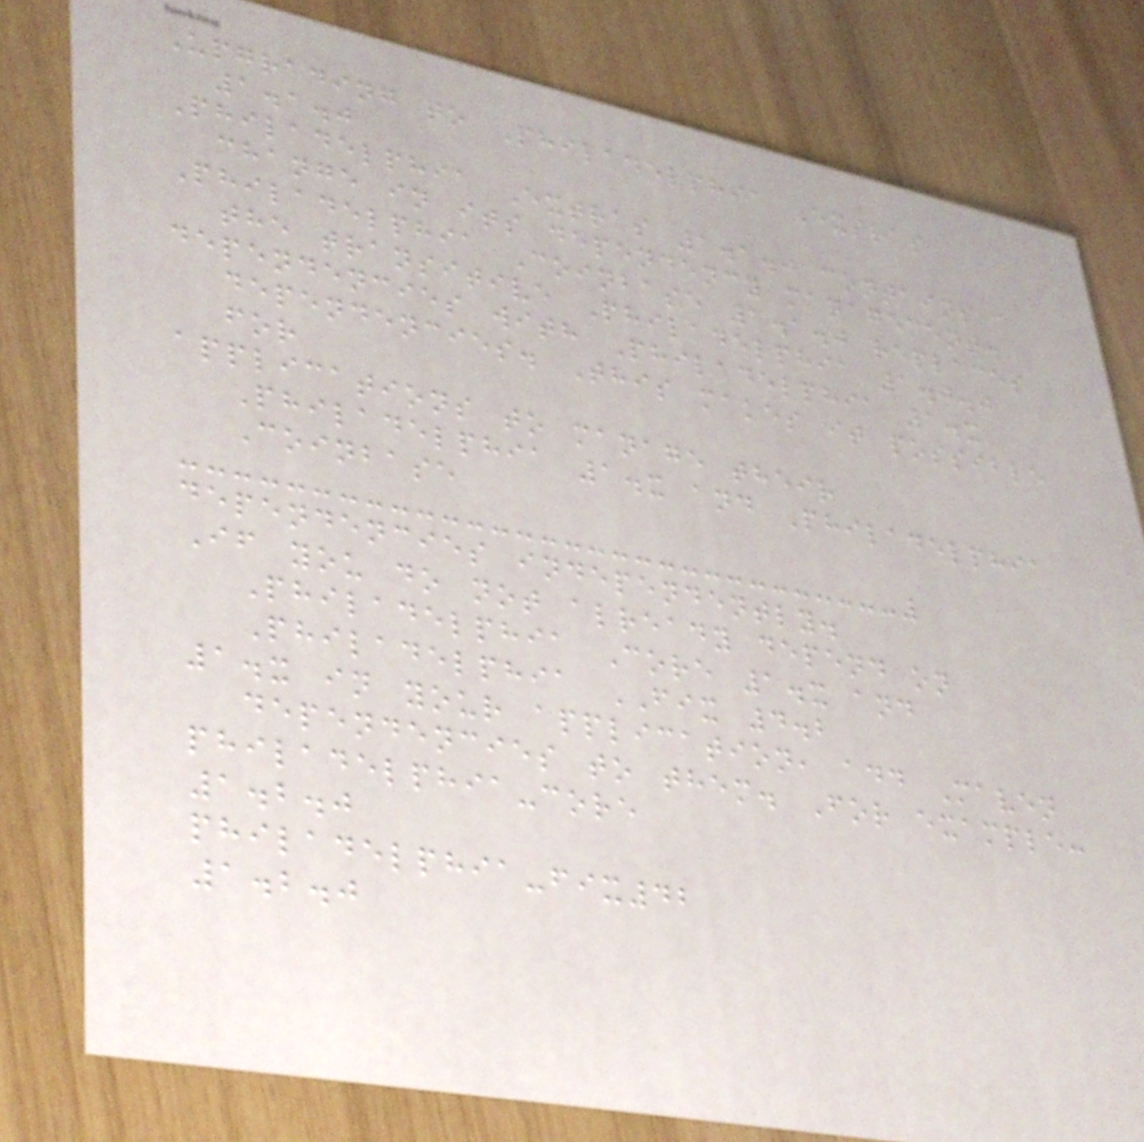Upgrading to Philadelphia Extras
1.1.0
Philadelphia Extras 1.1.0 contains a
change in its dependency management.
Philadelphia Coinbase 1.1.0 replaces
the transitive Philadelphia 1.0.0
dependencies with Philadelphia 1.x
dependencies. This makes it possible
for
applications to manage their
Philadelphia 1.x and Philadelphia
Coinbase
dependencies independently.
If you do not already depend on
Philadelphia Core 1.x and
Philadelphia FIX 4.2
1.x in your application, add Maven
dependencies to them. For example:
philadelphia-core
1.2.0
philadelphia-fix42
1.2.0
